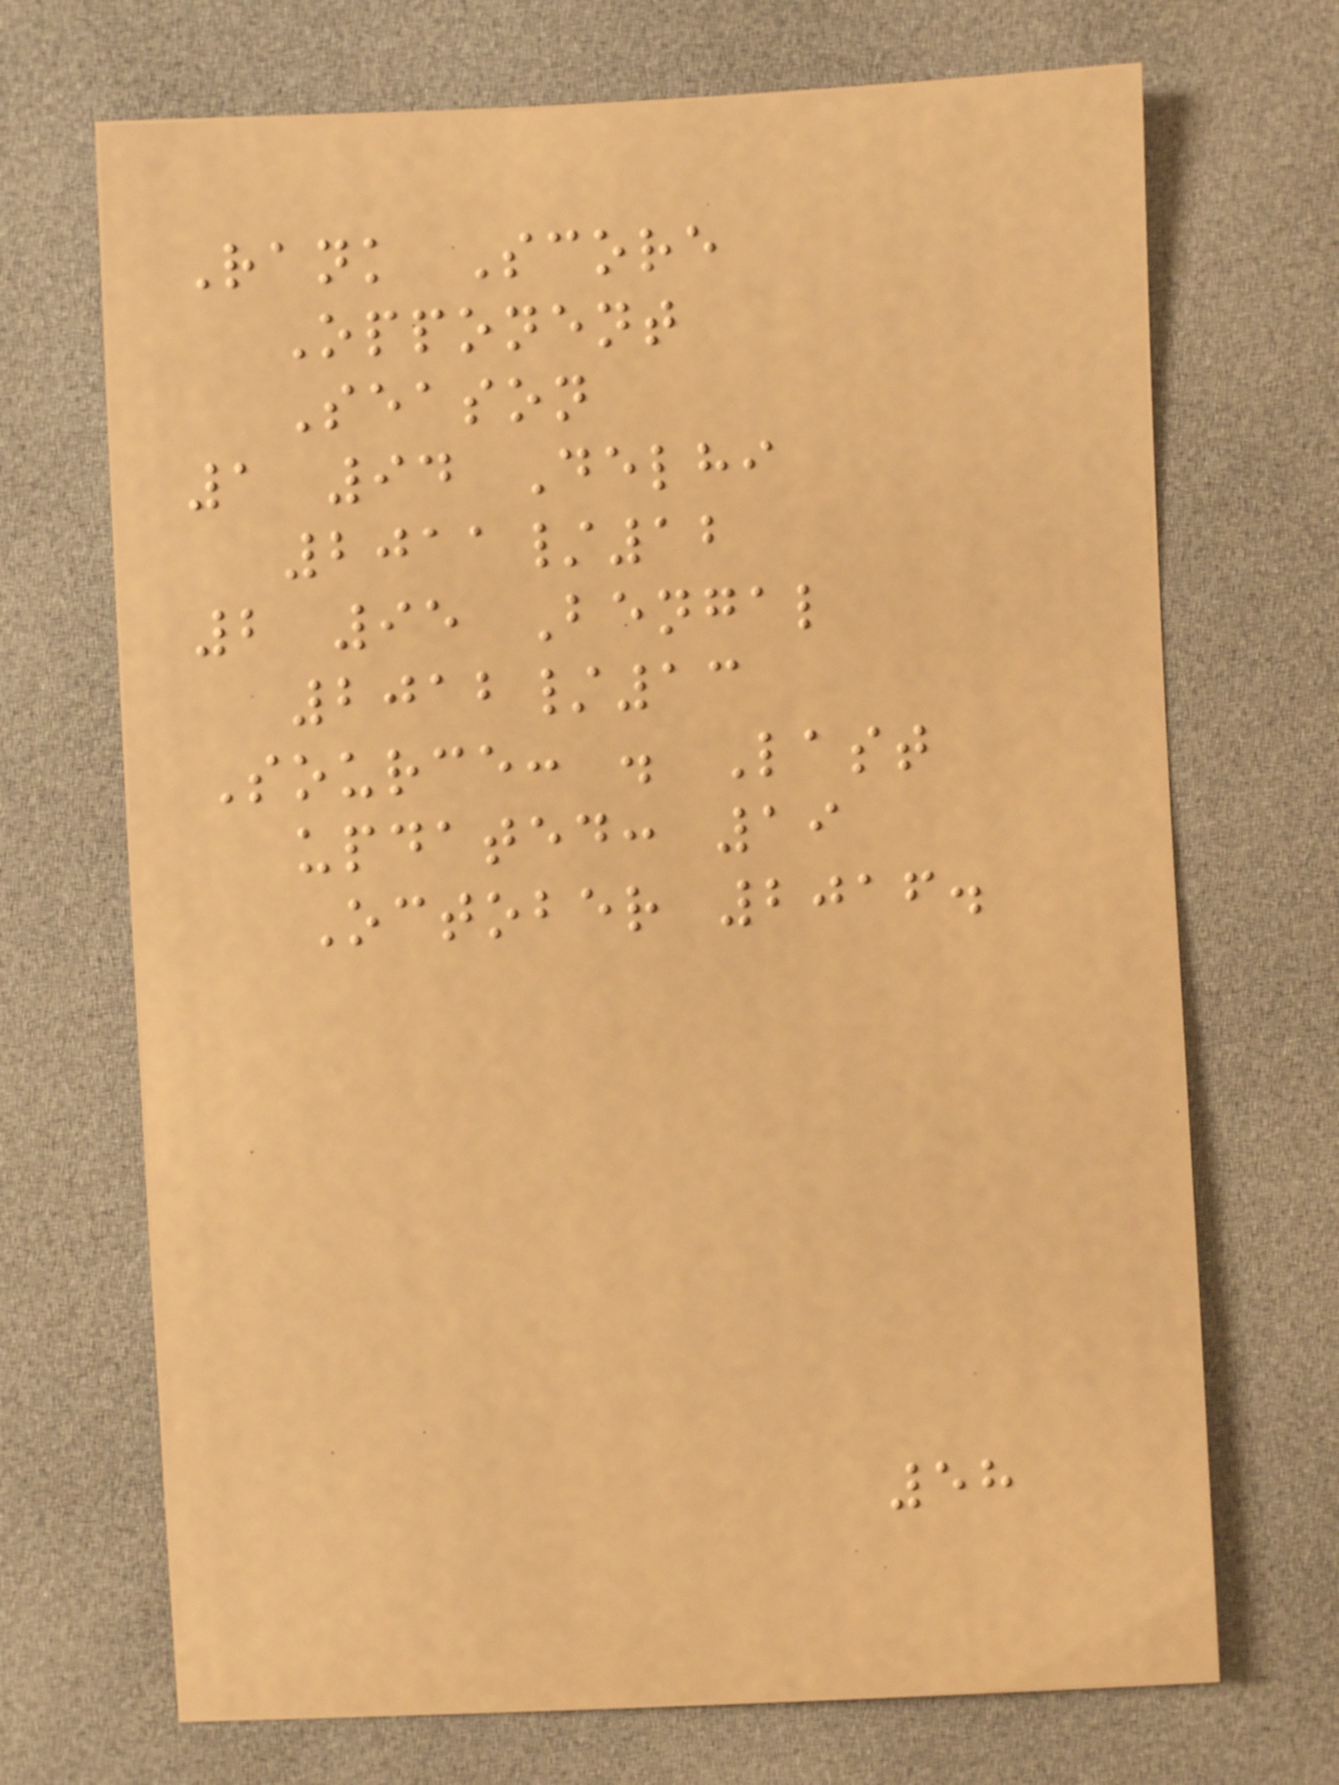Rank Score
Opponent
Season
1 94 Delhi
2011/12
2 95 Bengal
2012/13
Source: . Last
updated: 19
October 2016.
58
